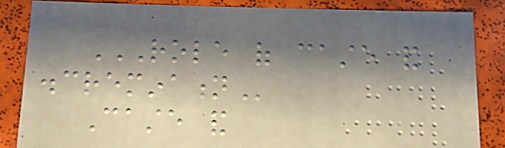ROLE OF CASTE AND
DISCREMINATION
Caste and
